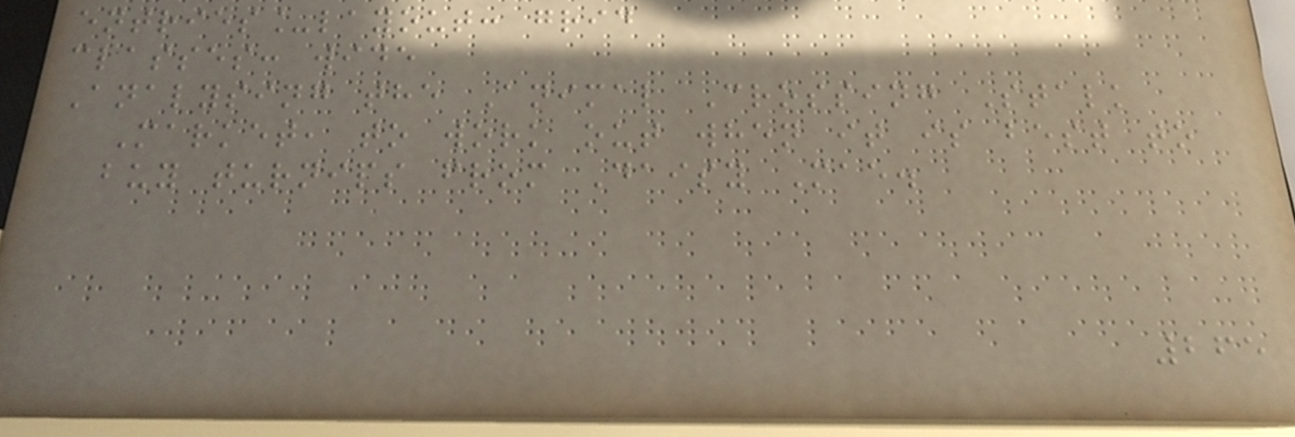entries_layout: grid
classes: wide
Analysing the Animal Crossing Stalk
Market, to work out when it is best to
buy turnips from Daisy Mae.
265
